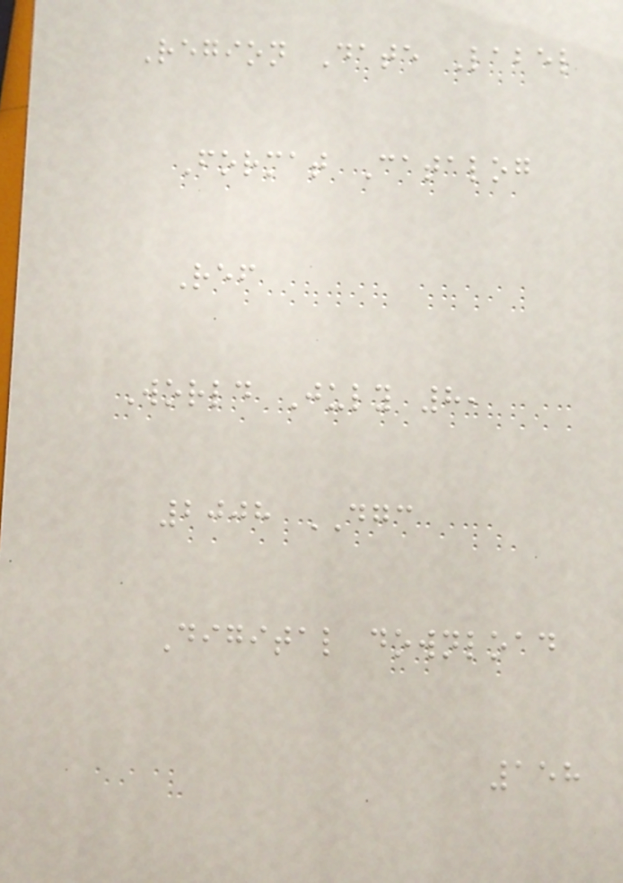Region Date Label
Format Catalog
Ref
World July 8,
2008 DGC
Digital download
158
